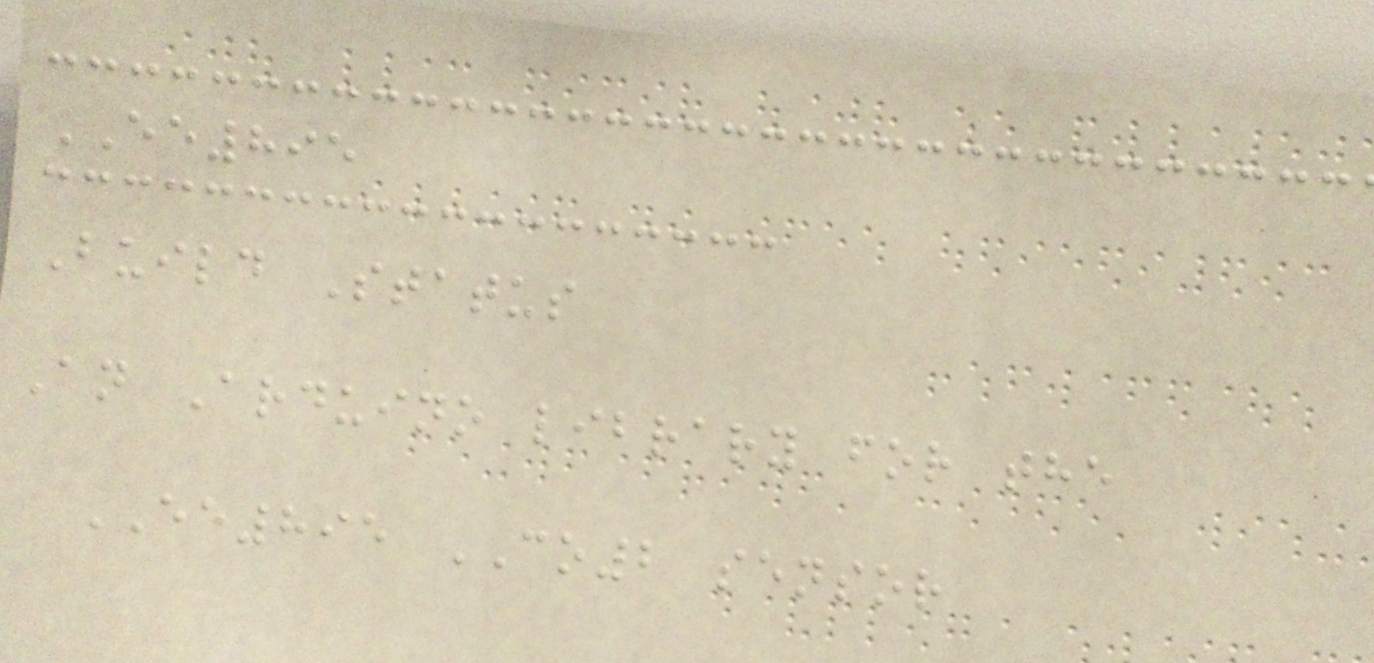EE895
Build Status
An Arduino library for the
EE895 CO2 sensor
